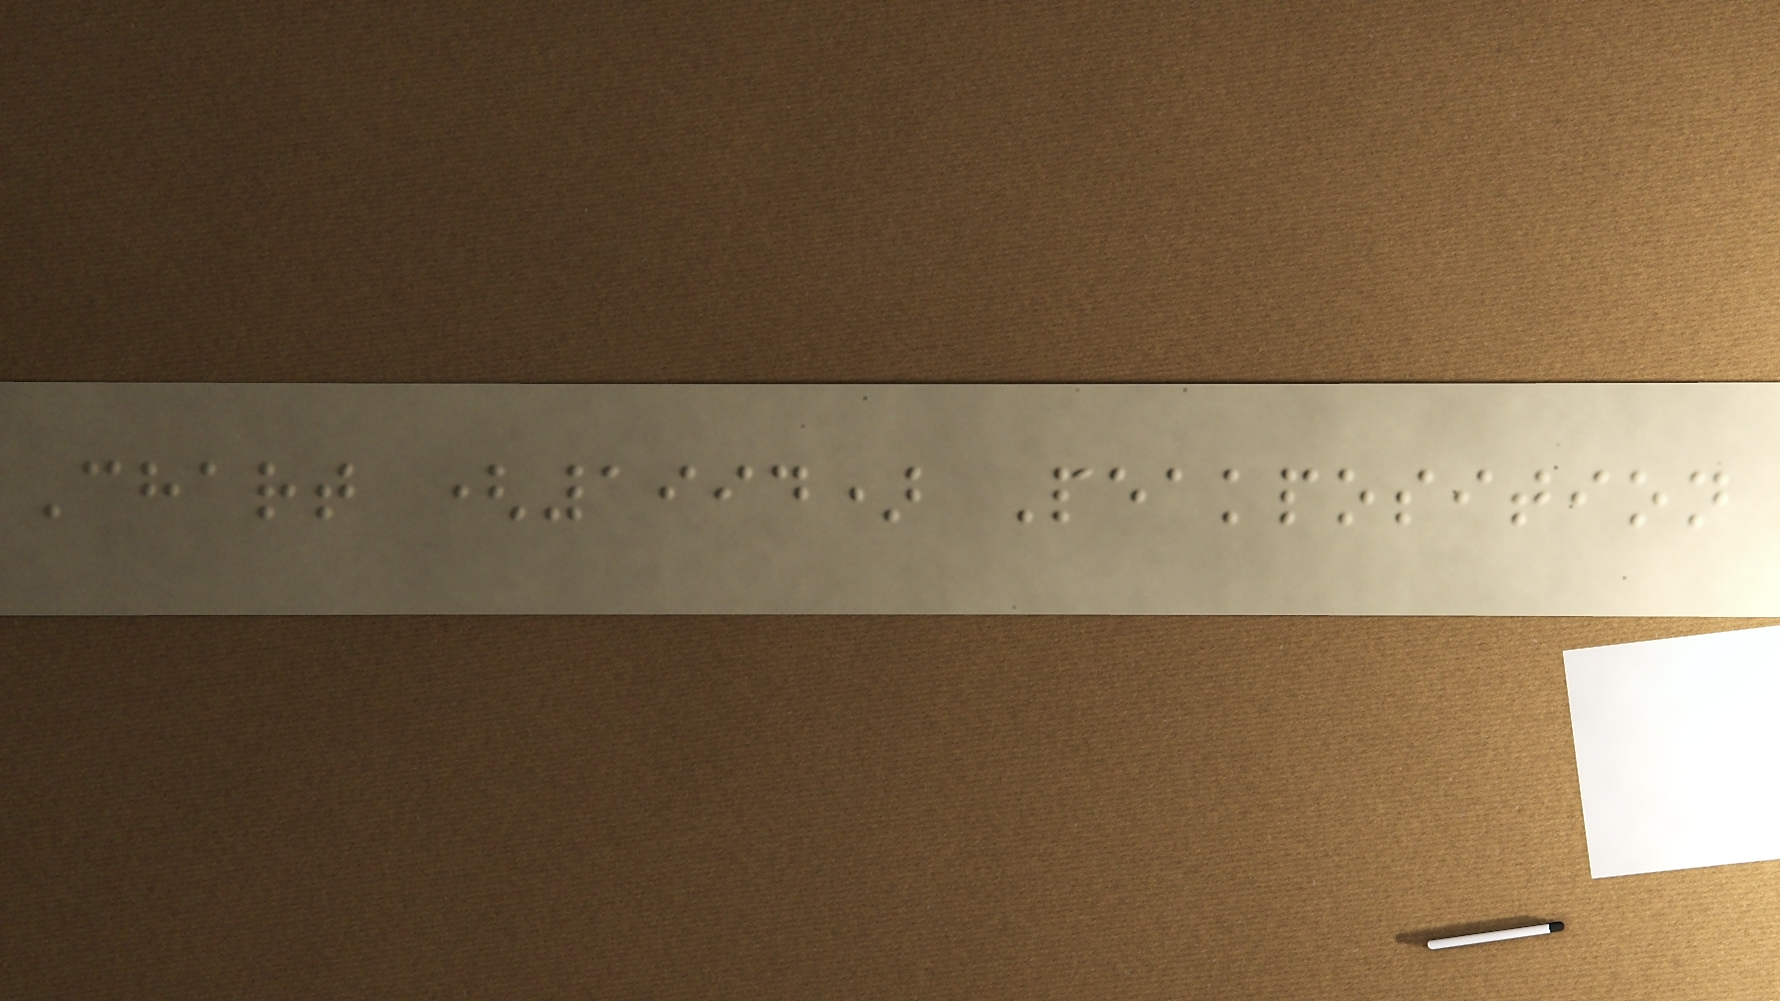Chart (1994) Peakposition
